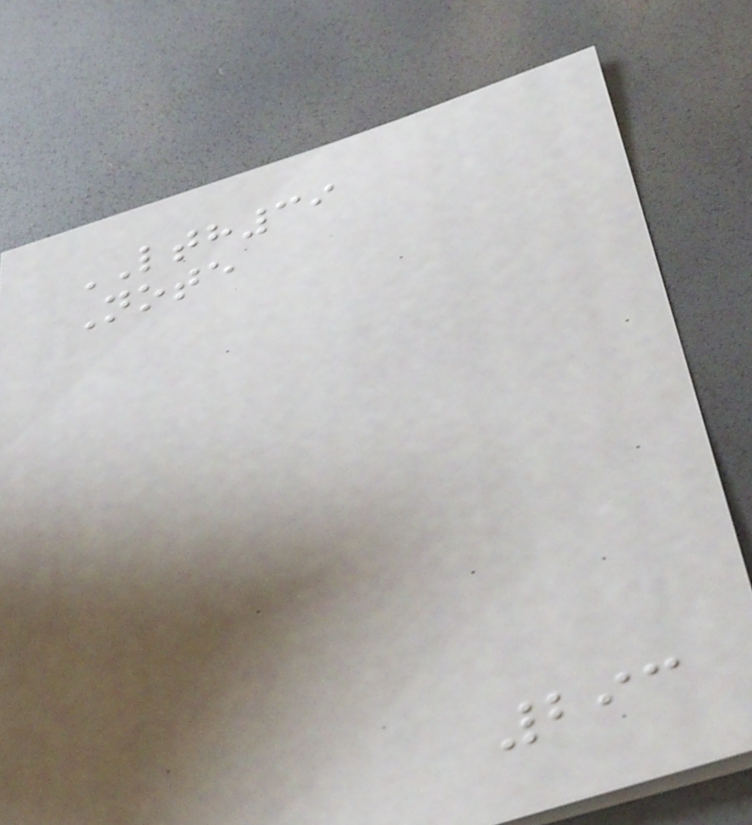LTH39
Note
293
